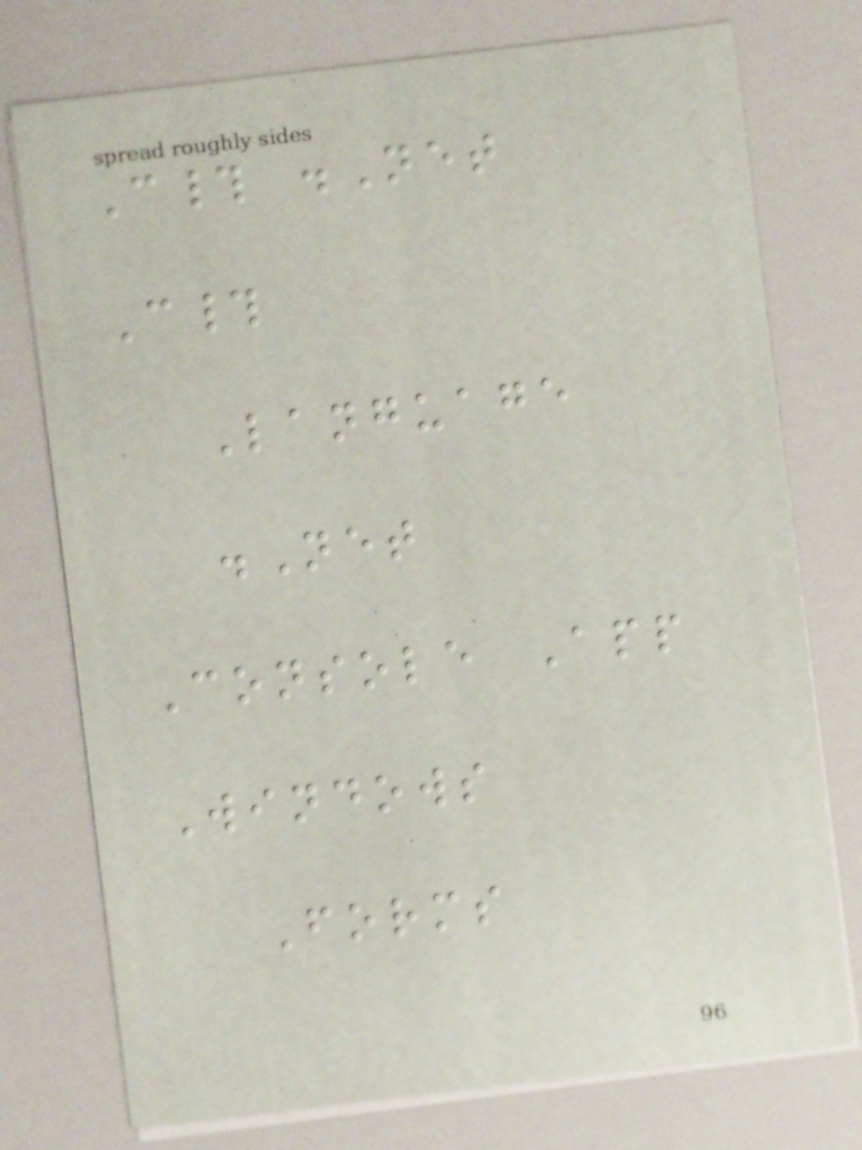C# .Net
C#
Language
.Net
Console App
Windows
Forms
